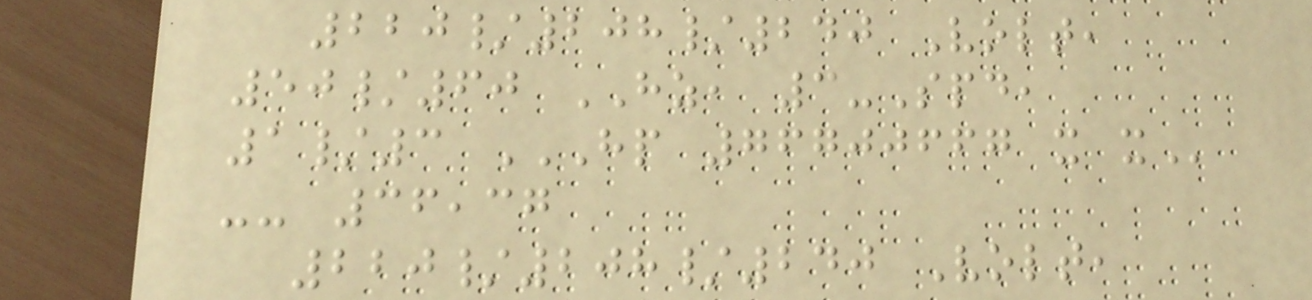220/208/240 Volt,
50/60 HZ, 3-Spd,
1/3 HP 76700667 X X
-- 36,37
220/208/240 Volt,
